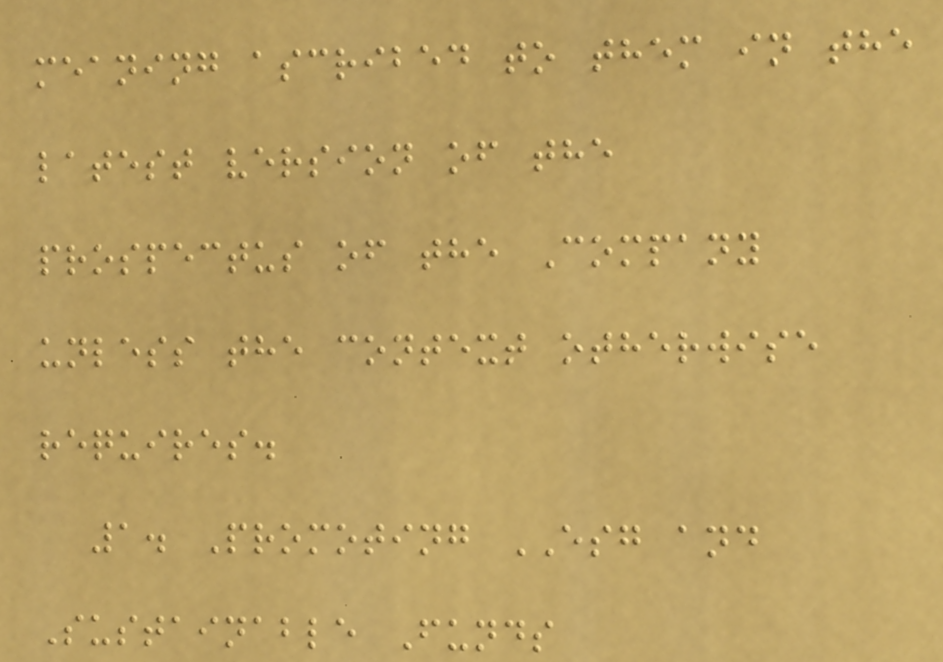meaning ascribed to them in the
latest version of the
prospectus of the Company
unless the context otherwise
requires.
1. Promoting ESG and
Sustainable Funds
